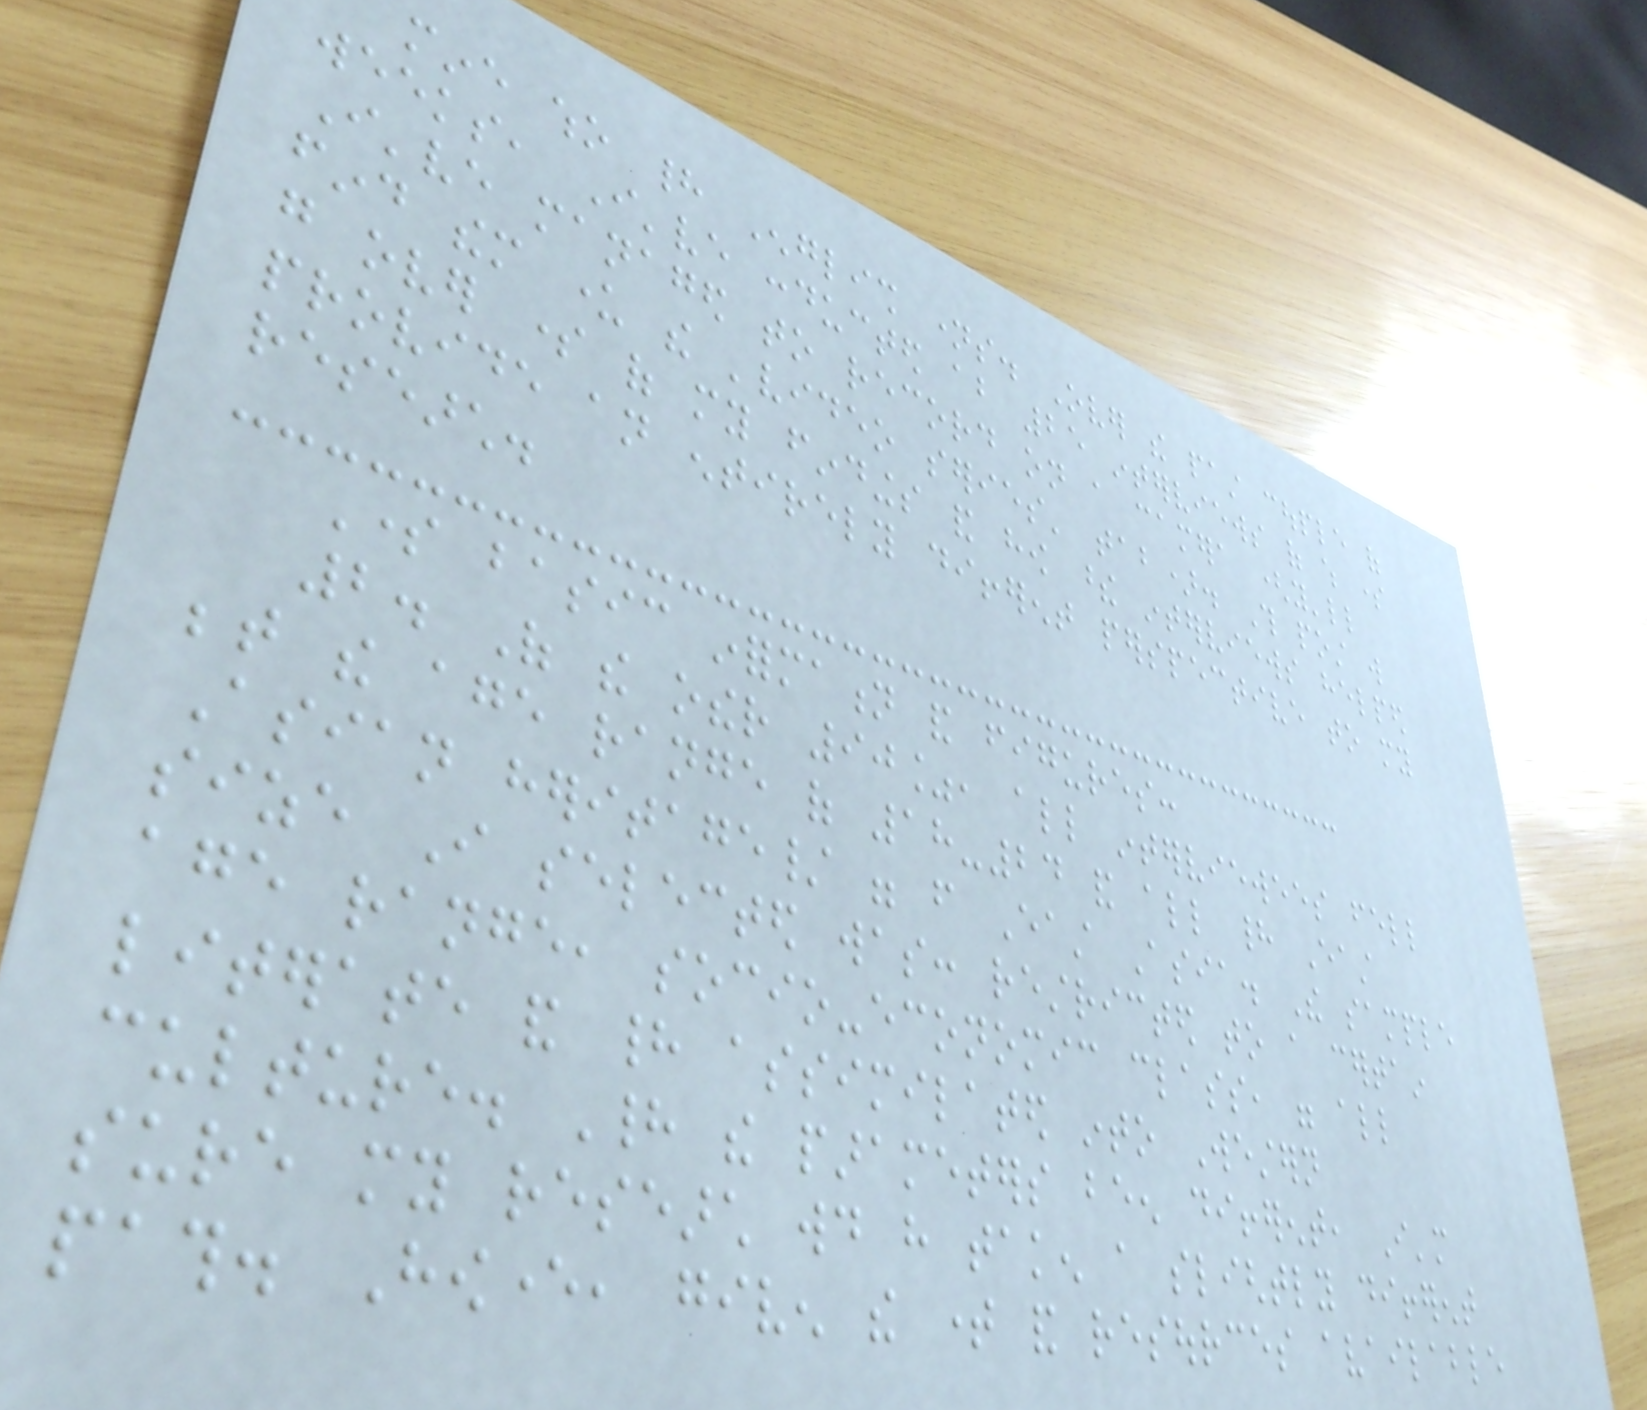mine who had English names. Over the past couple of
weeks, I've conducted about 25 interviews of which some
I've managed to record on a camera (you'll
find them under the 'video series' tab). This post will
go over some of my findings and how these interviews helped
provide an entirely different perspective to my
research.
Some basic information and figures:
2. Of the other 90%, all interviewees fell
between the age range of 18-24 and all had East
Asian heritage/ were from East Asia. The sample
size I selected was: restricted to a certain
age range, socio-economic class, were all
literate and had assimilated into Western
culture. Had the parameters been different, I'm
sure my research would have taken a slightly different
path. However, given the time and resources available
